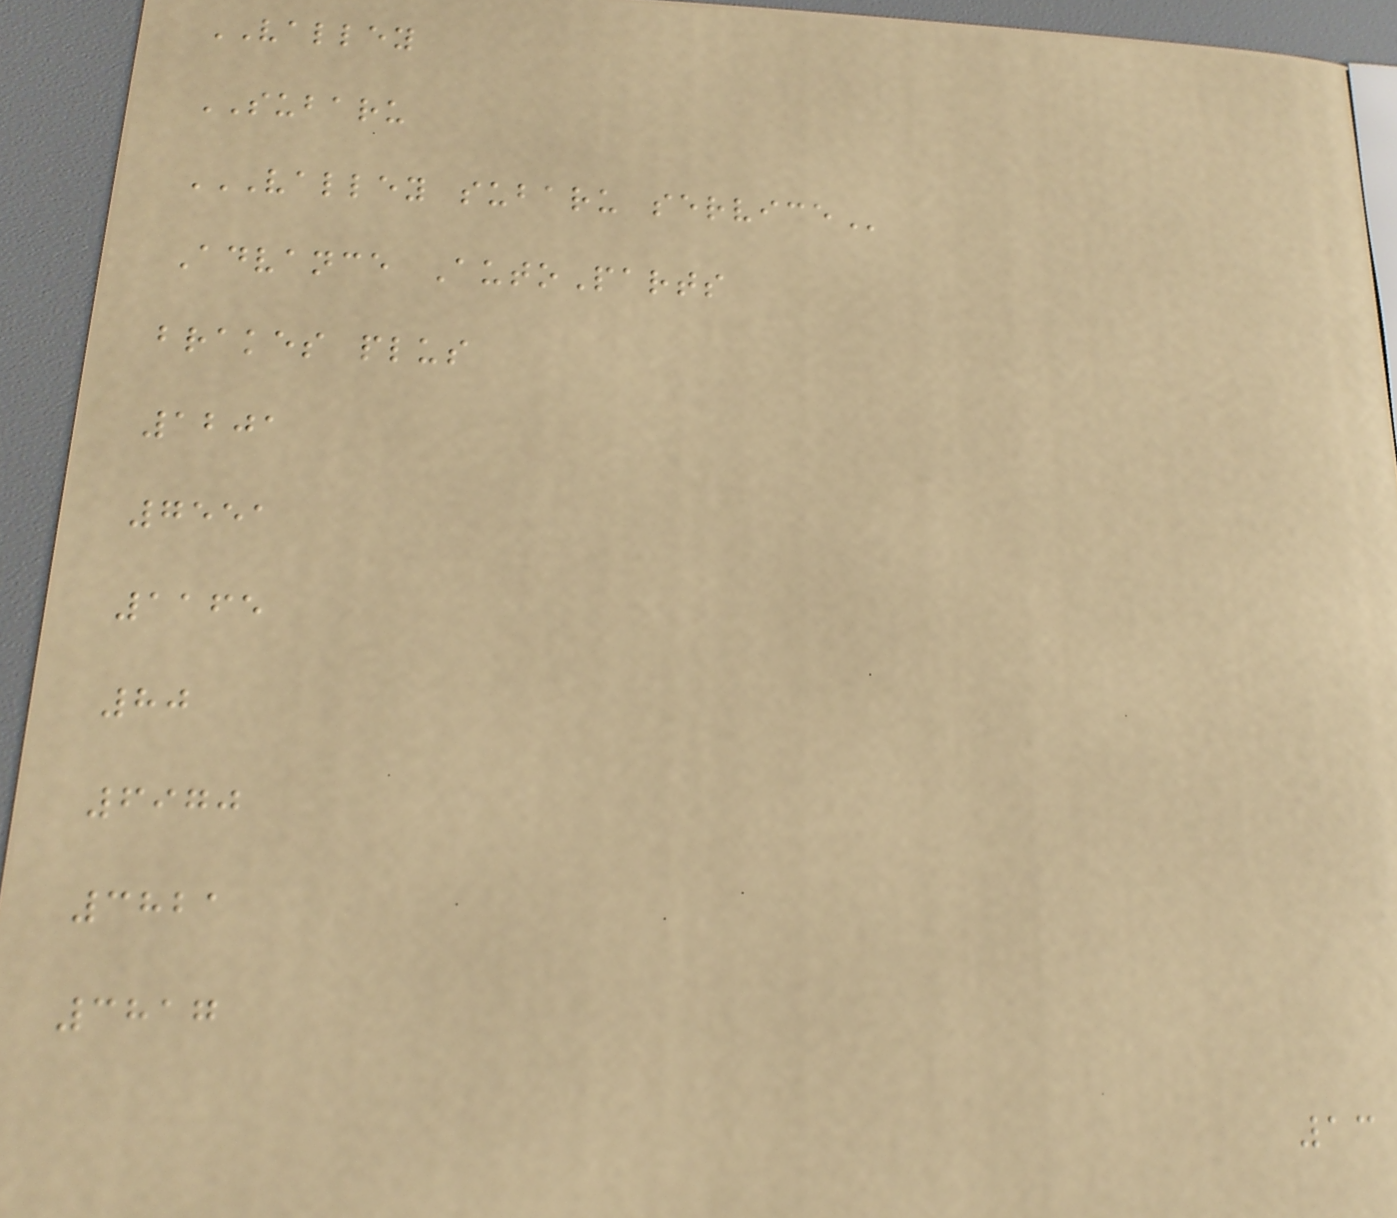VALLEY
SUBARU
VALLEY SUBARU SERVICE
Advance AutoParts
brakes plus
1201
7551
1165
80
6970
3821
3817
13
